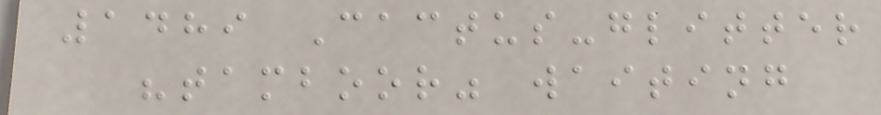1489 Cactus-glitter
"tamboor" waiting
